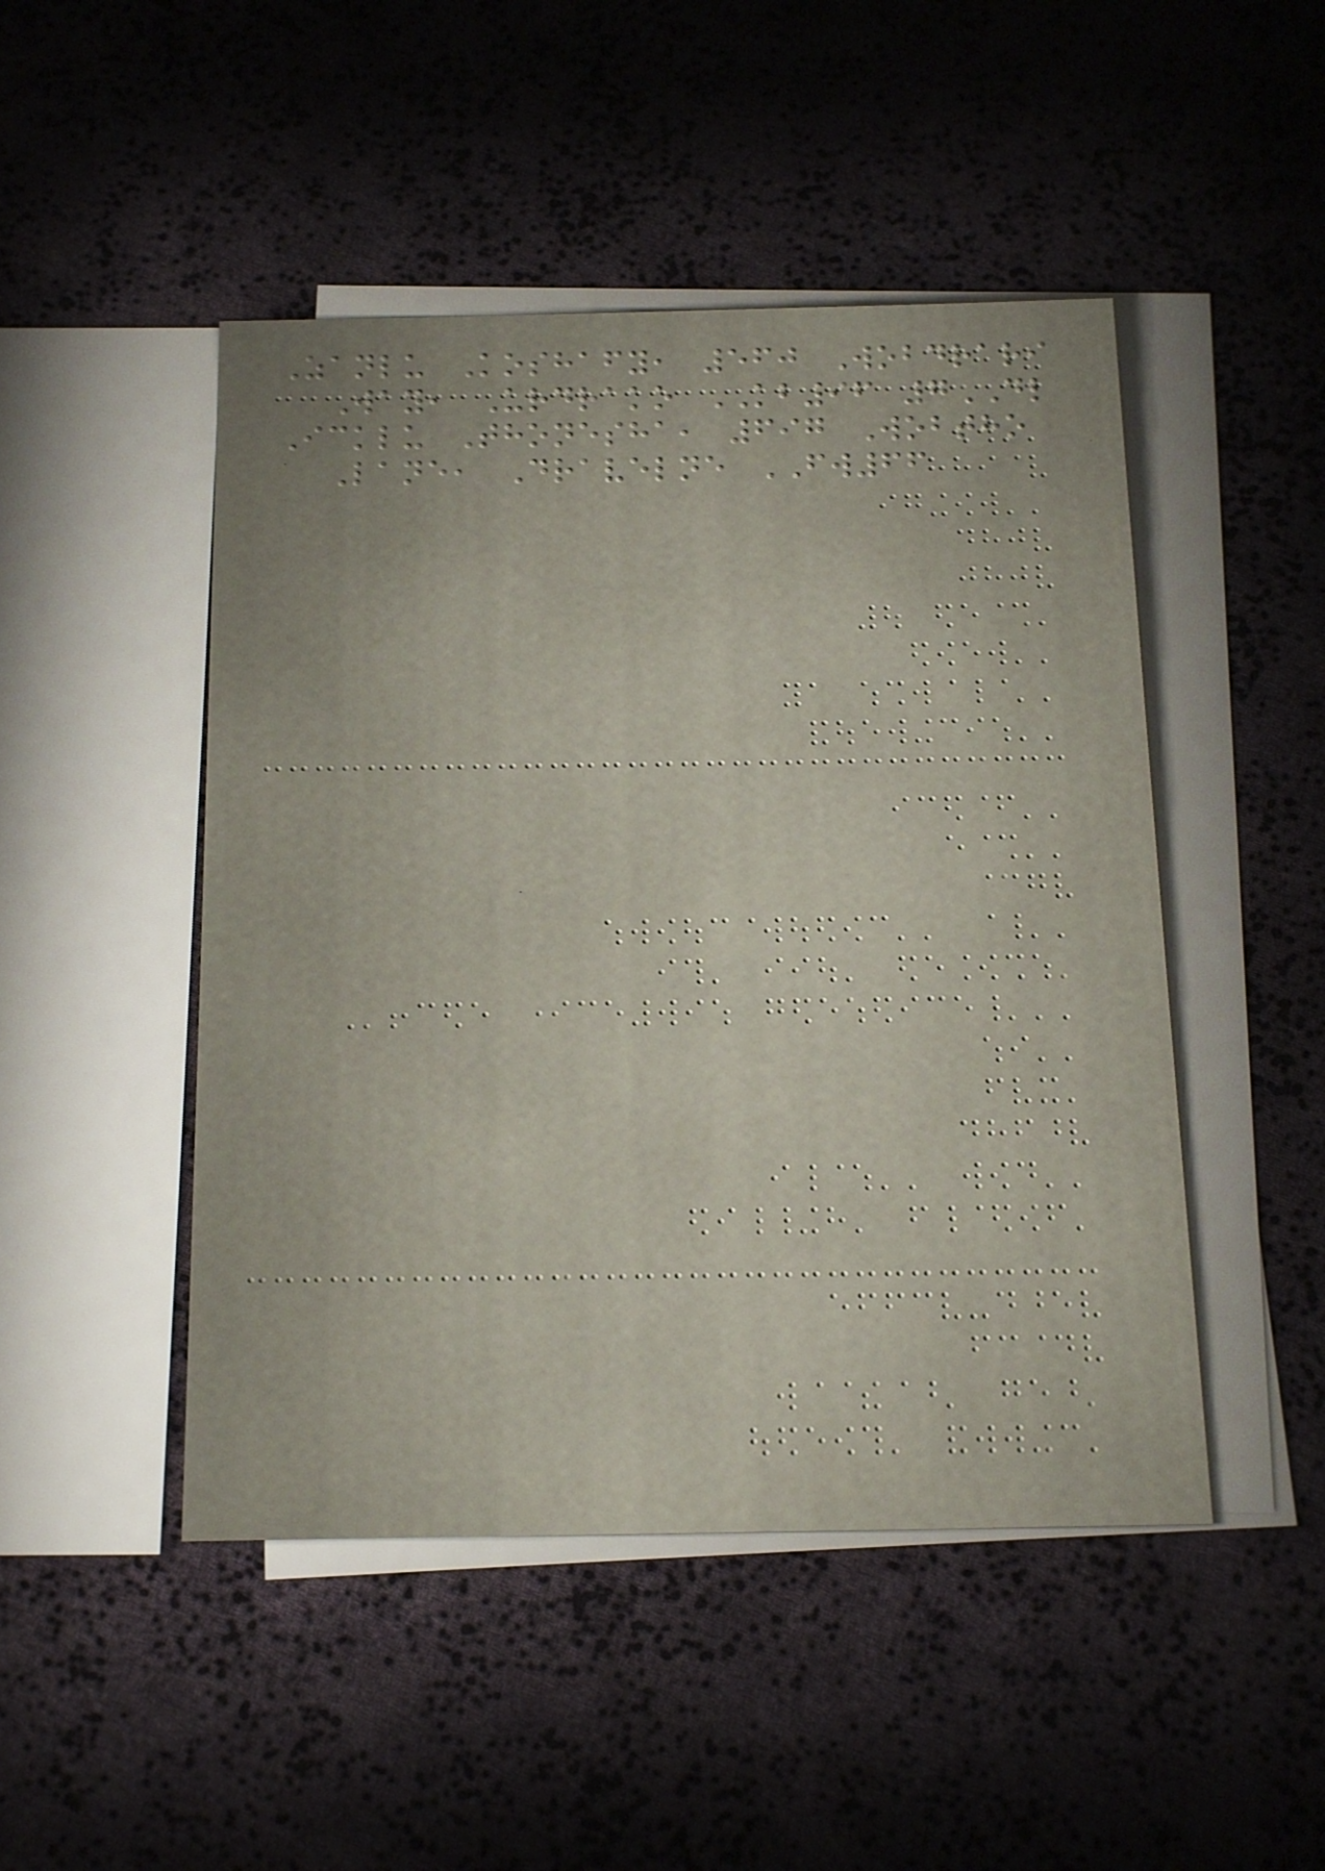Zanlu Koshafy, 560 Wobdrari
Way, Urdrako KB96 7DL
Icklu Thonesha, 697 Wobtho
Lane, Dravelne FW66
